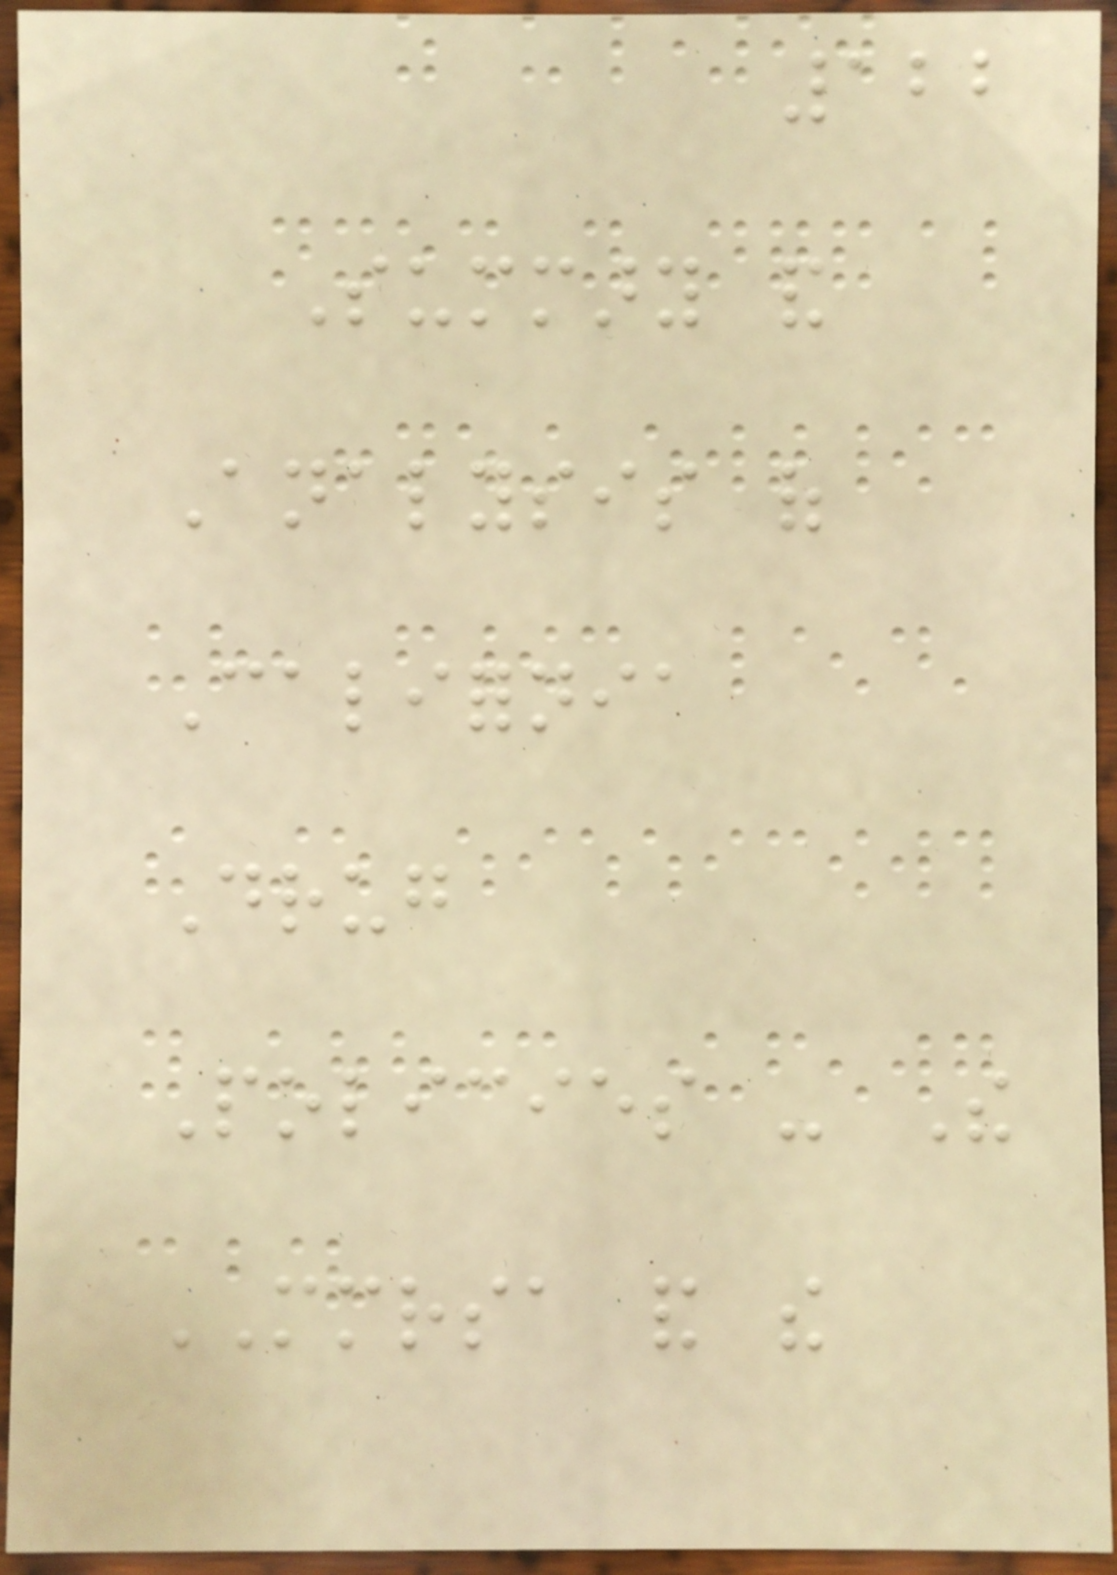122
Summary and
Analysis of
California
Drug
Policies - The
MMRSA and the
